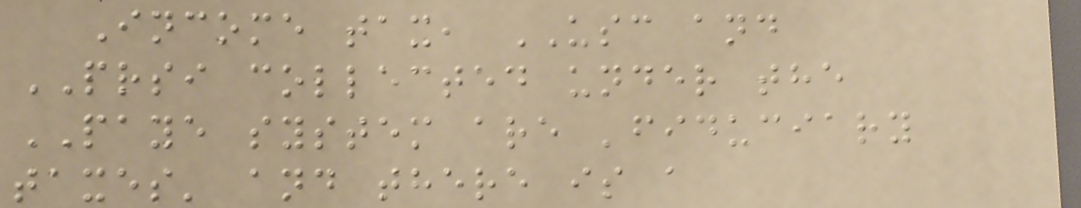Income tax, USC and
PRSI collected under the
PAYE system are 'fiduciary
taxes' and there is a
